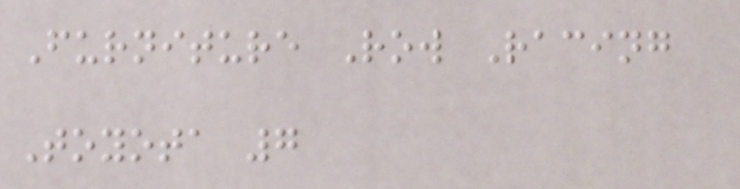Furniture Row Racing
Toyota 7
